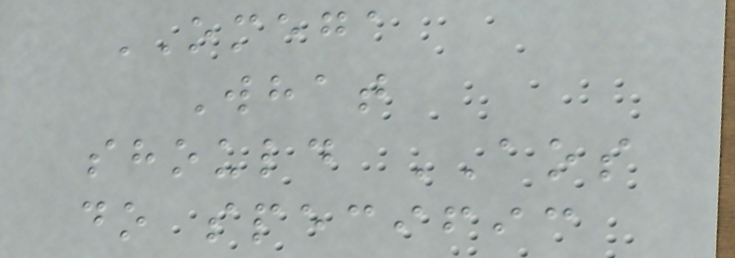OMEGA
What
should AOS
do specific
